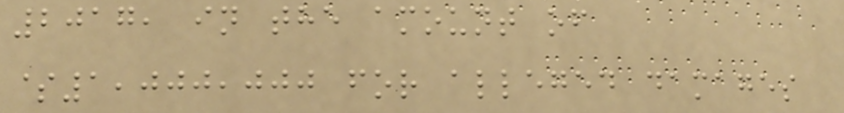2017, in the amount of
$1,000,000 for alleged damages
